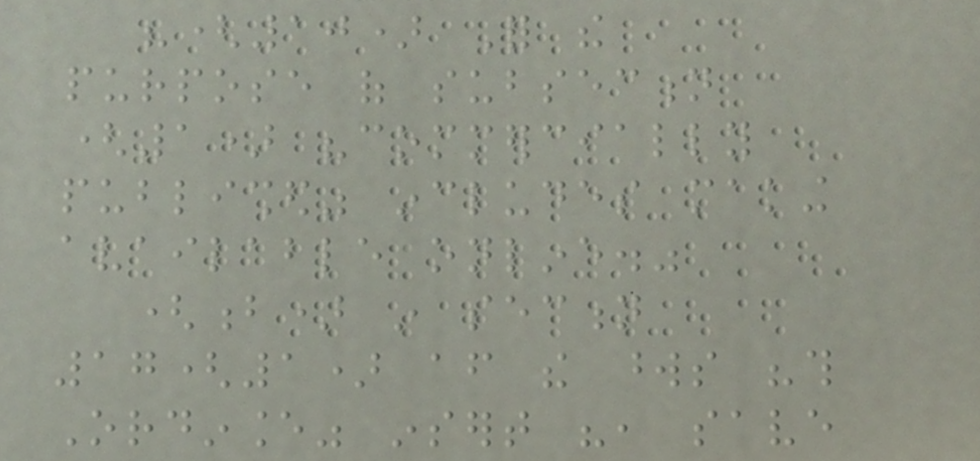"(10) For the
purpose of subsection
(1) "commercially
published" includes making
available online."
(b) in section
17(1) after the words "this
Ordinance" insert ", save
